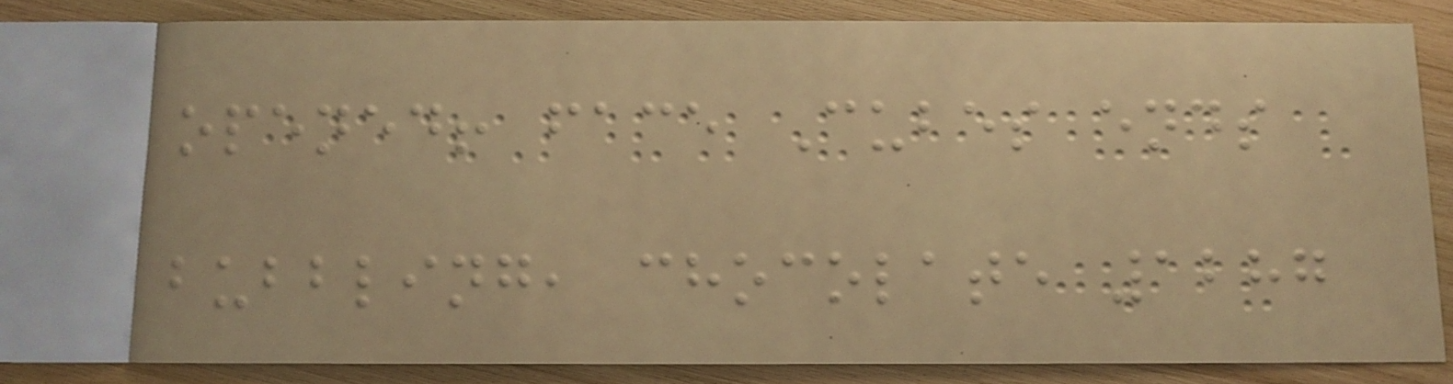opened! face Cubes ends
bubbling, chocolate 1287
